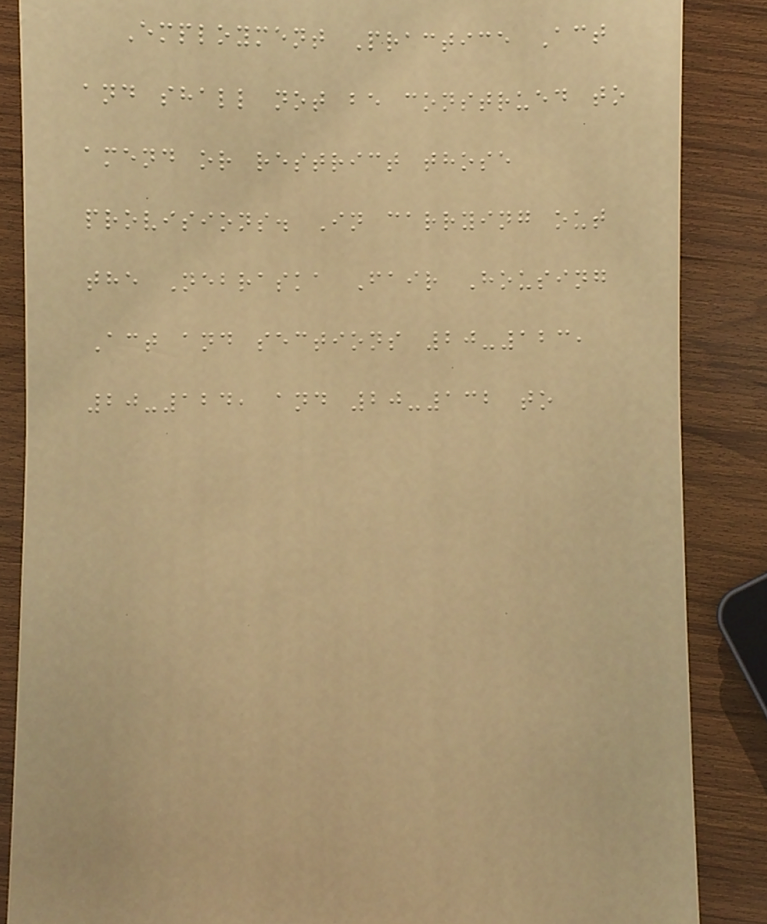Employment Practice Act
and shall not be construed to
amend or restrict those
provisions. In carrying out
the Nebraska Fair Housing
Act and sections 20-123,
20-124, and 20-132 to
